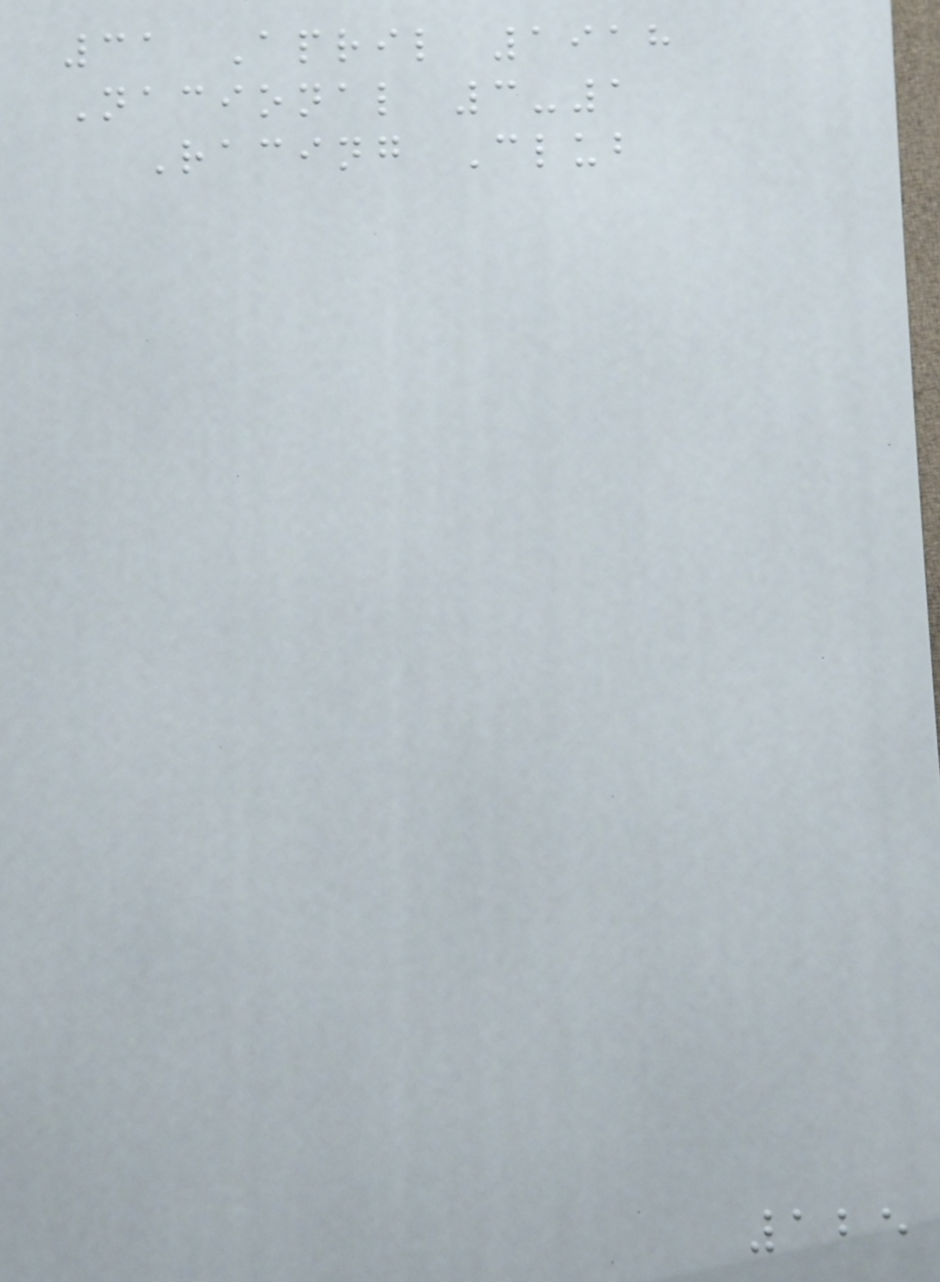31 April 1918
Nacional 3-1
Racing Club
125
